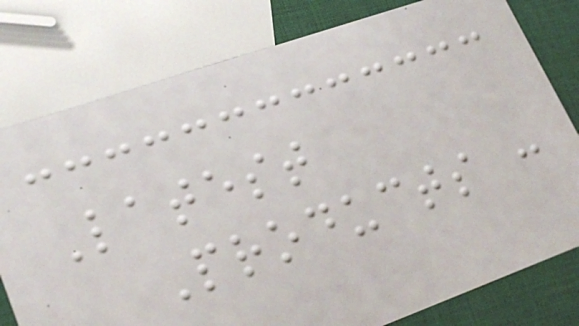Latest
Products :
